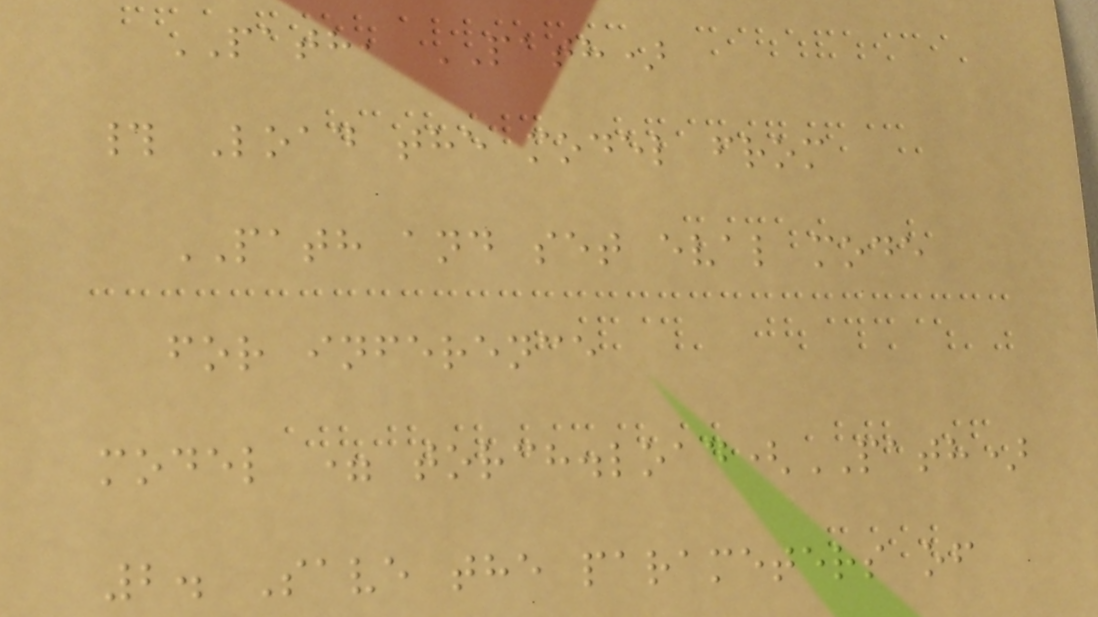PATH, PATH)
# Load the model from
PATH and set eval mode
for inference
model = torch.load(PATH)
2. Save the parameters of
